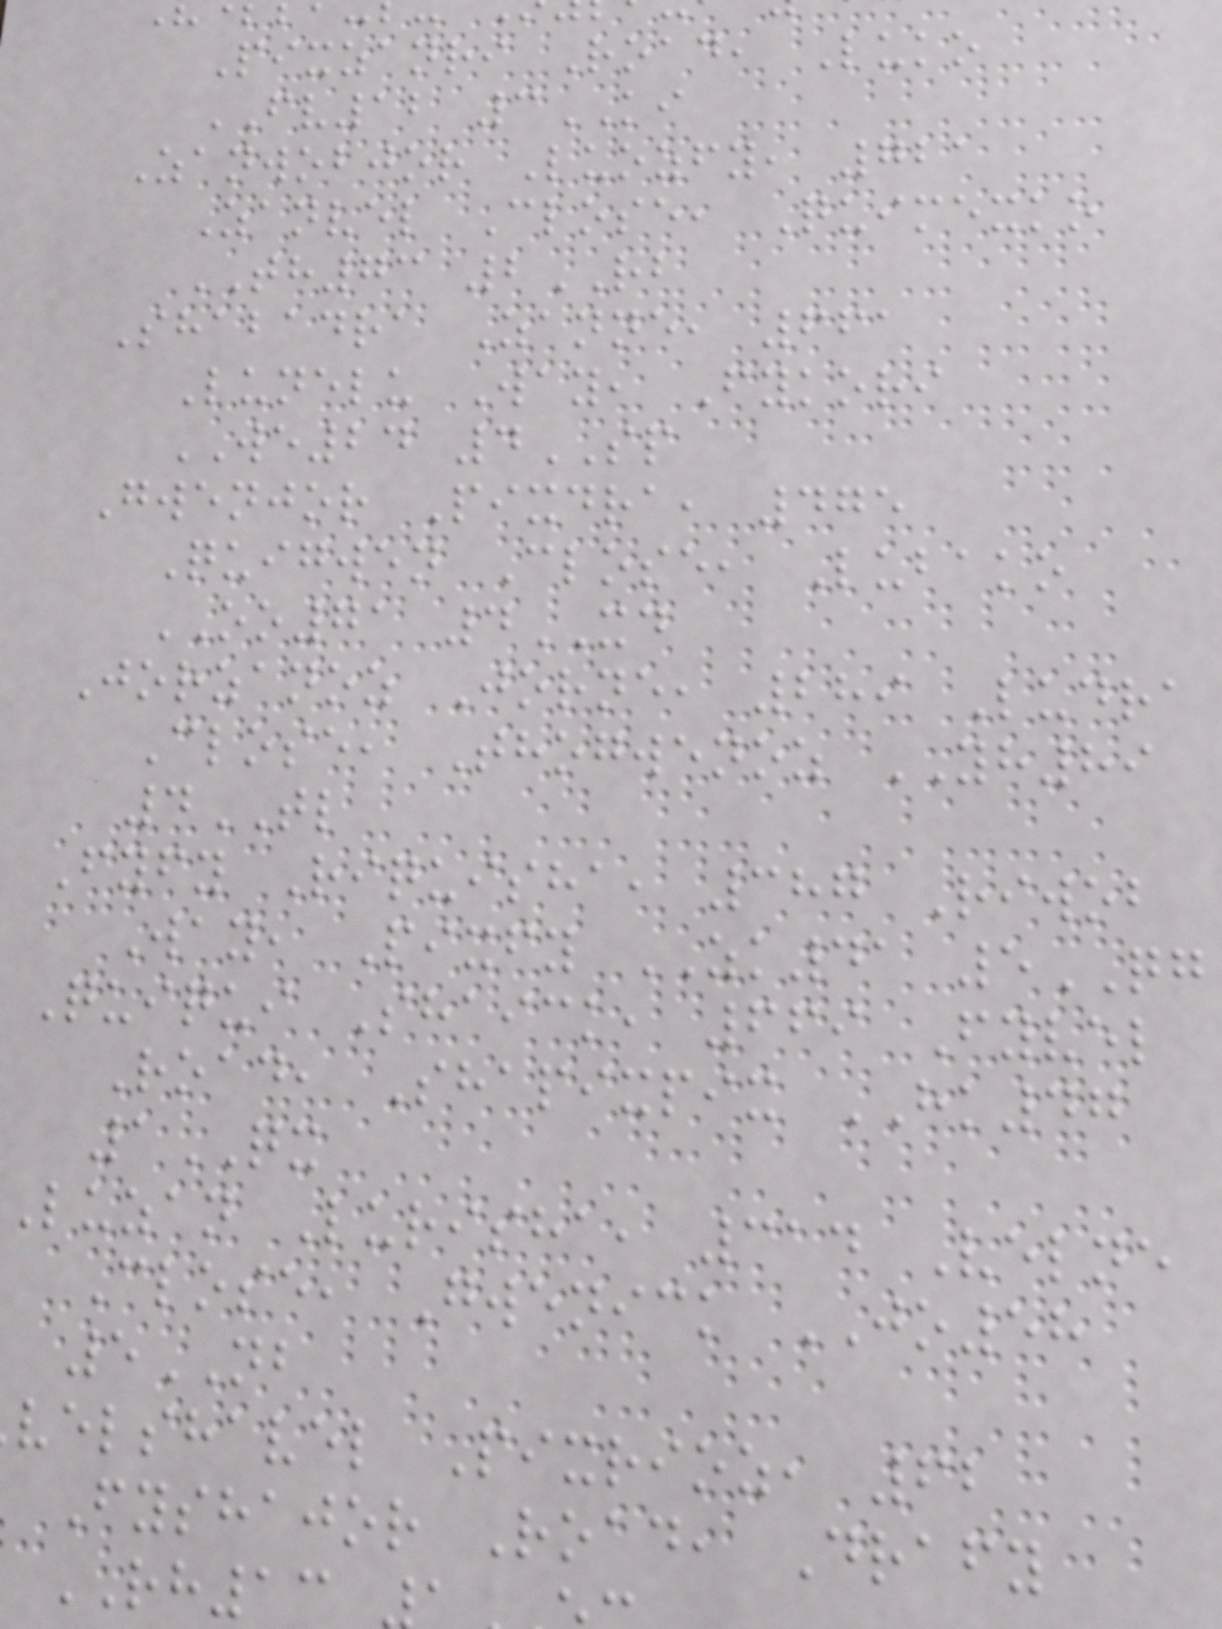Pixzanri Road, Luko
FV12 3KI
Zanwobjor Luozfy, 721
Zanvel Close, Quimexko
TH73 2RB
Shabadra Zanne, 661
Lunelu Way, Fykori
WE24 4SP
Gwenjor Pixdra, 475
Quigwen Close, Lubako
OO71 4XD
Jorzanoz Jorne, 289 Ludra
Close, Thogwenoz YH89
4TL
Fyfy Riquisha, 387 Riwob
Way, Pixfy ZK41 5QG
Quiqui Shaick, 669 Fyvel
Road, Shapixpix HK47
1QX
Luzan Lurisha, 314 Velne
Close, Gwenick JO58
5NB
velshavel Pixrioz, 62
Fyshajor Road, Drafy
RH13
